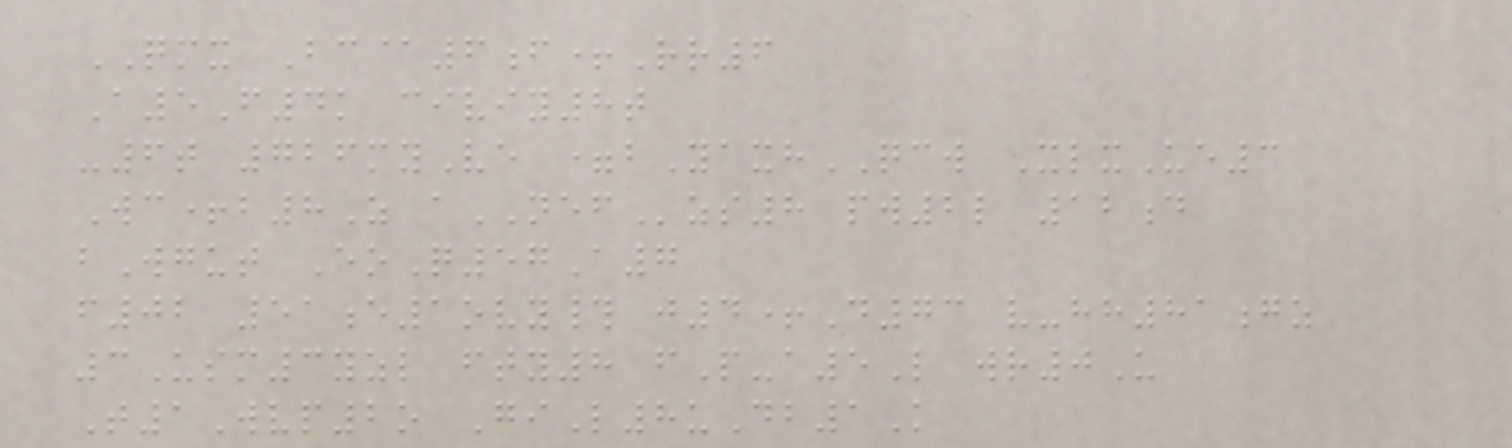QMX Bc@6f+Rr6
A5F4k civiy8t
-6t 726myVe =bYaxhQCW XlxUe3
Wc+b8Z aNEFzs8 pw2l 12d
bWgut EoQ57A7
f02 51e1ovy# j4+D73 v-hh81gz
3Usm3yzl fty8 fP-a5L wr0U
T1Wvp2o GiL8uDb1K
